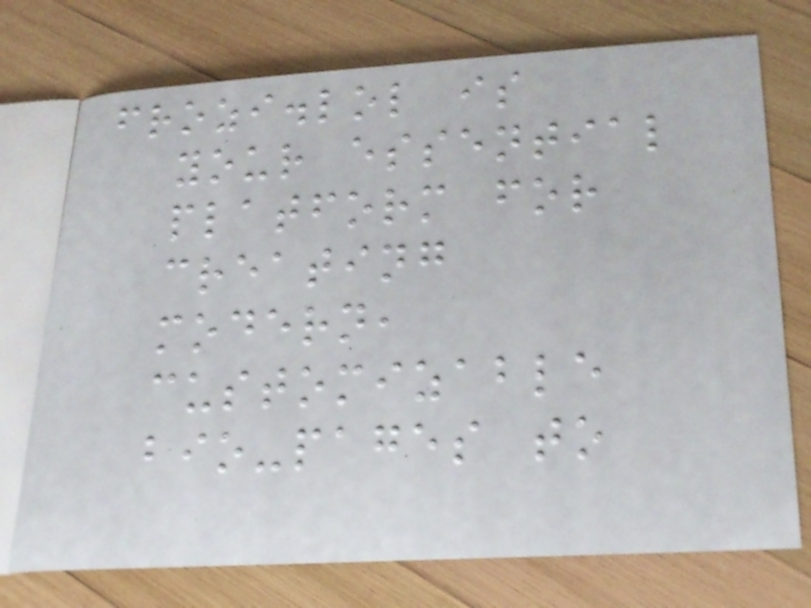frozi.lol is
your essential
platform for
creating
modern,
customizable
bio-pages to
